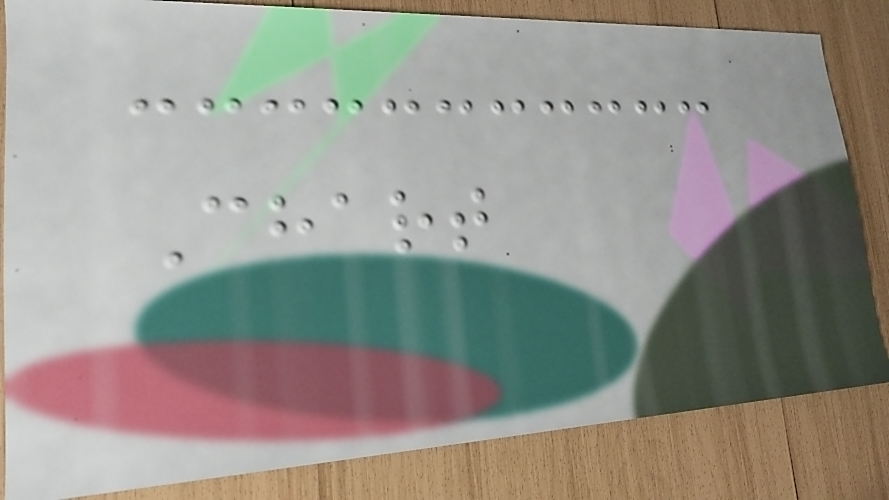Chart
